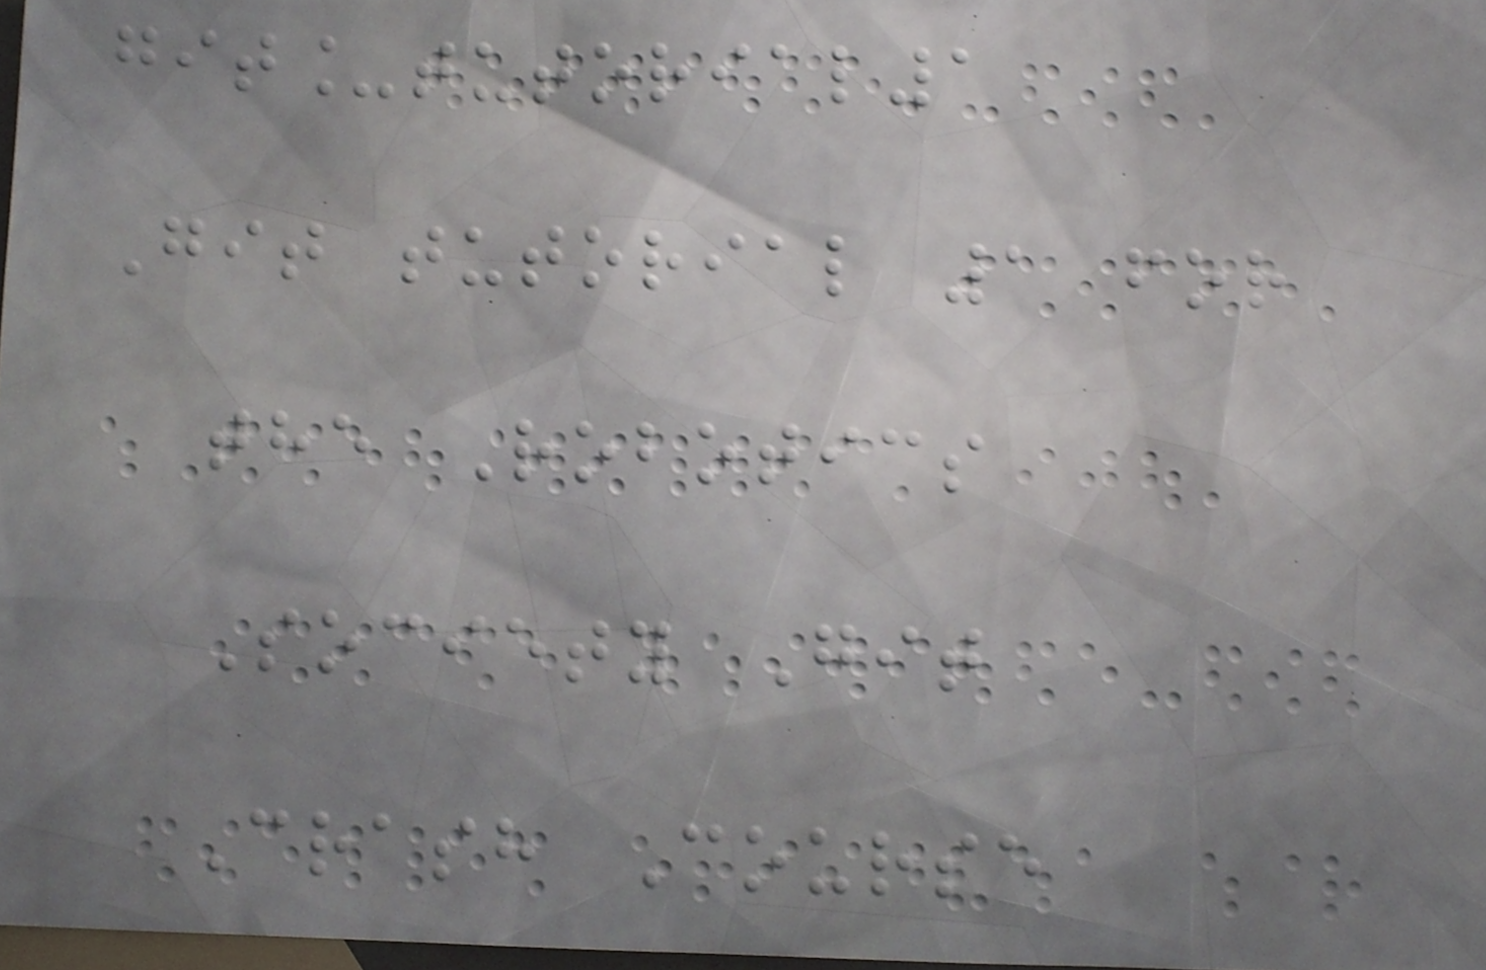git_tutorial1
Git tutorial 1 for
the Robotics
Society Git
Crash Course
